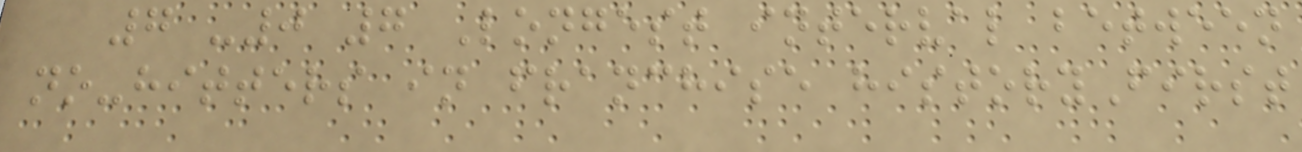7 -0 7 Longest interval between
no-hitters in franchise historyFirst
